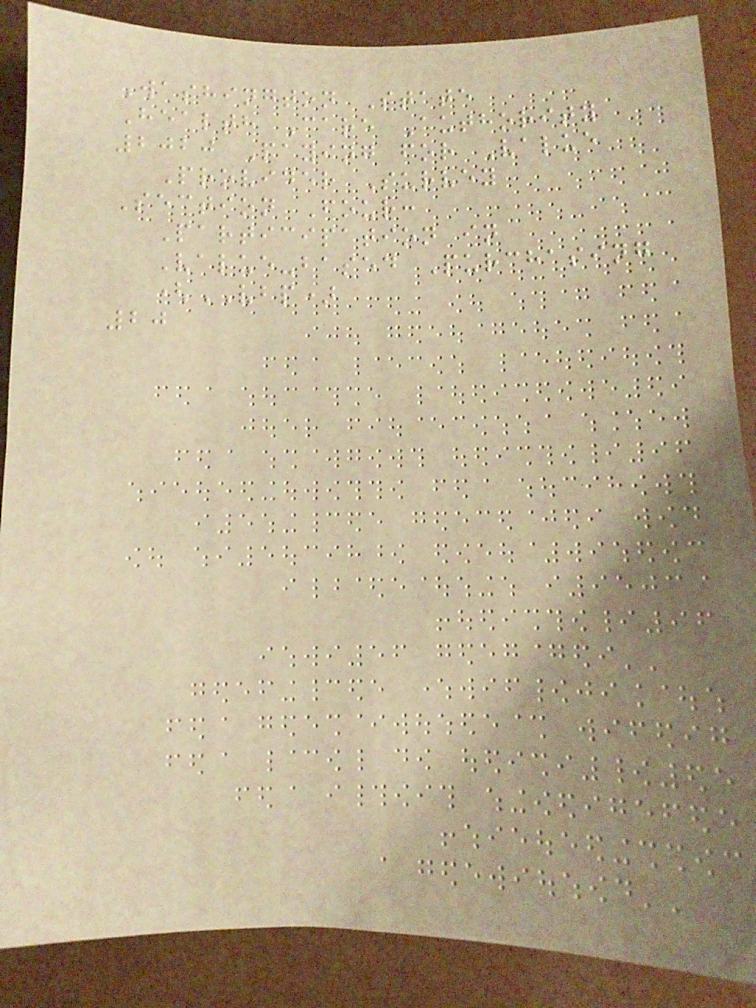Washington State
Health Care Authority
2020 Paying for Value
Provider Survey
Section Four:
Participation in
Value-based Purchasing
(VBP)
20
